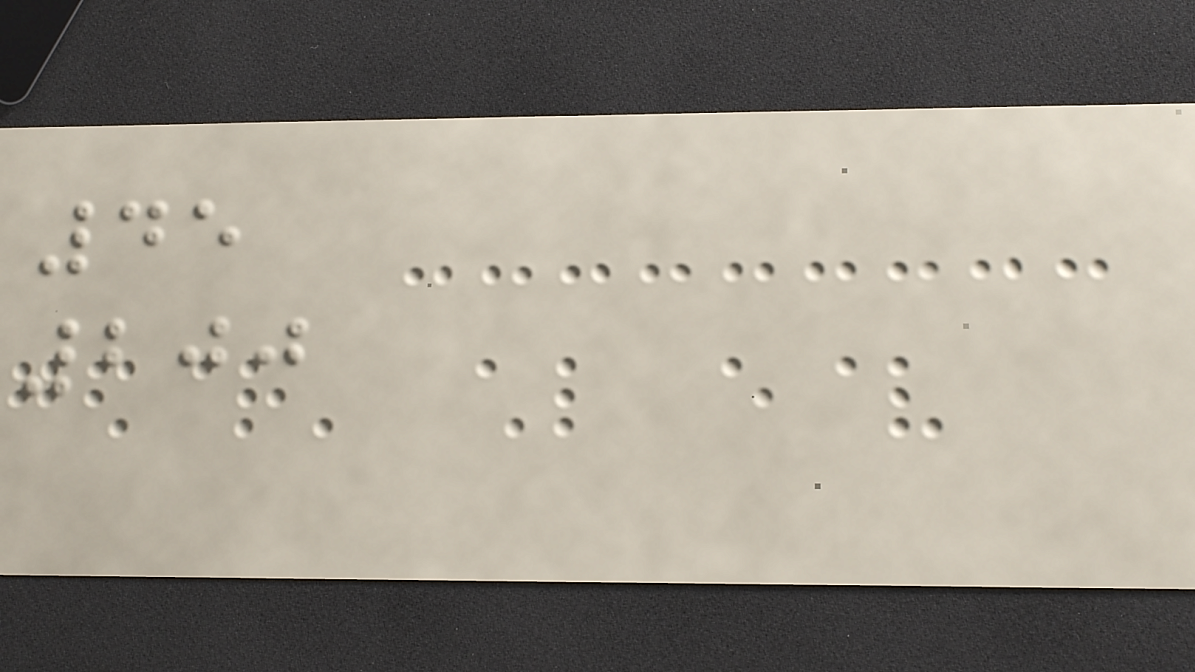45
200
